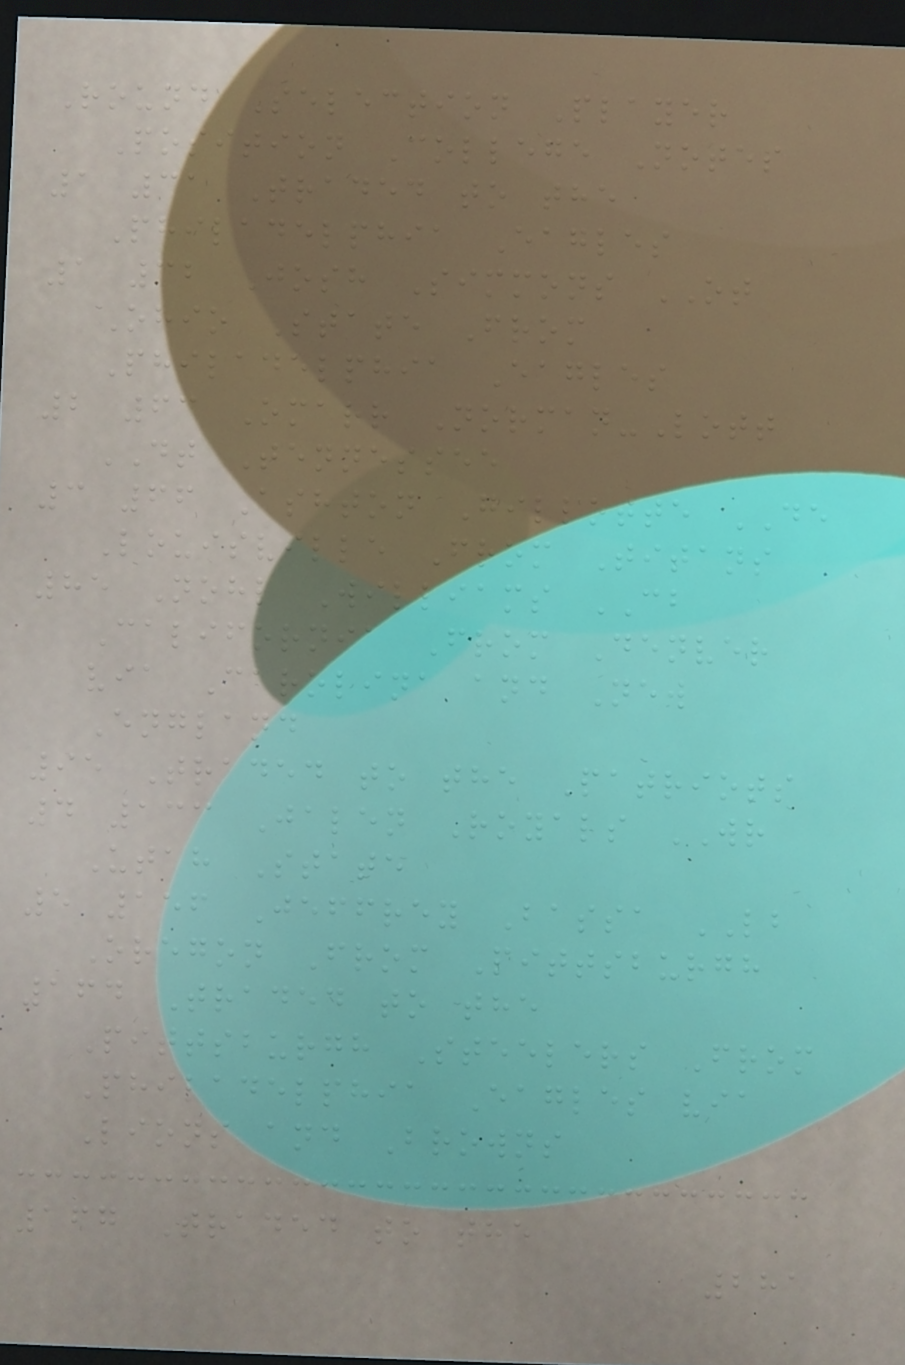Round Selection Player
Position College Notes
1 31 Traded to the
Philadelphia Eagles
1 32 Josh Simmons OT
Ohio State From
Philadelphia Eagles
2 63 Omarr Norman-Lott
DT Tennessee
3 66 Ashton Gillotte DE
Louisville From Titans
85 Nohl Williams CB
California From Denver
via Carolina and New
England
95 Traded to the Patriots
4 133 Jalen Royals WR
Utah State
5 156 Jeffrey Bassa LB
Oregon From Pittsburgh
164 Traded to the
Pittsburgh Steelers From
Philadelphia Eagles via
Lions and Browns
167 Traded to the
281
